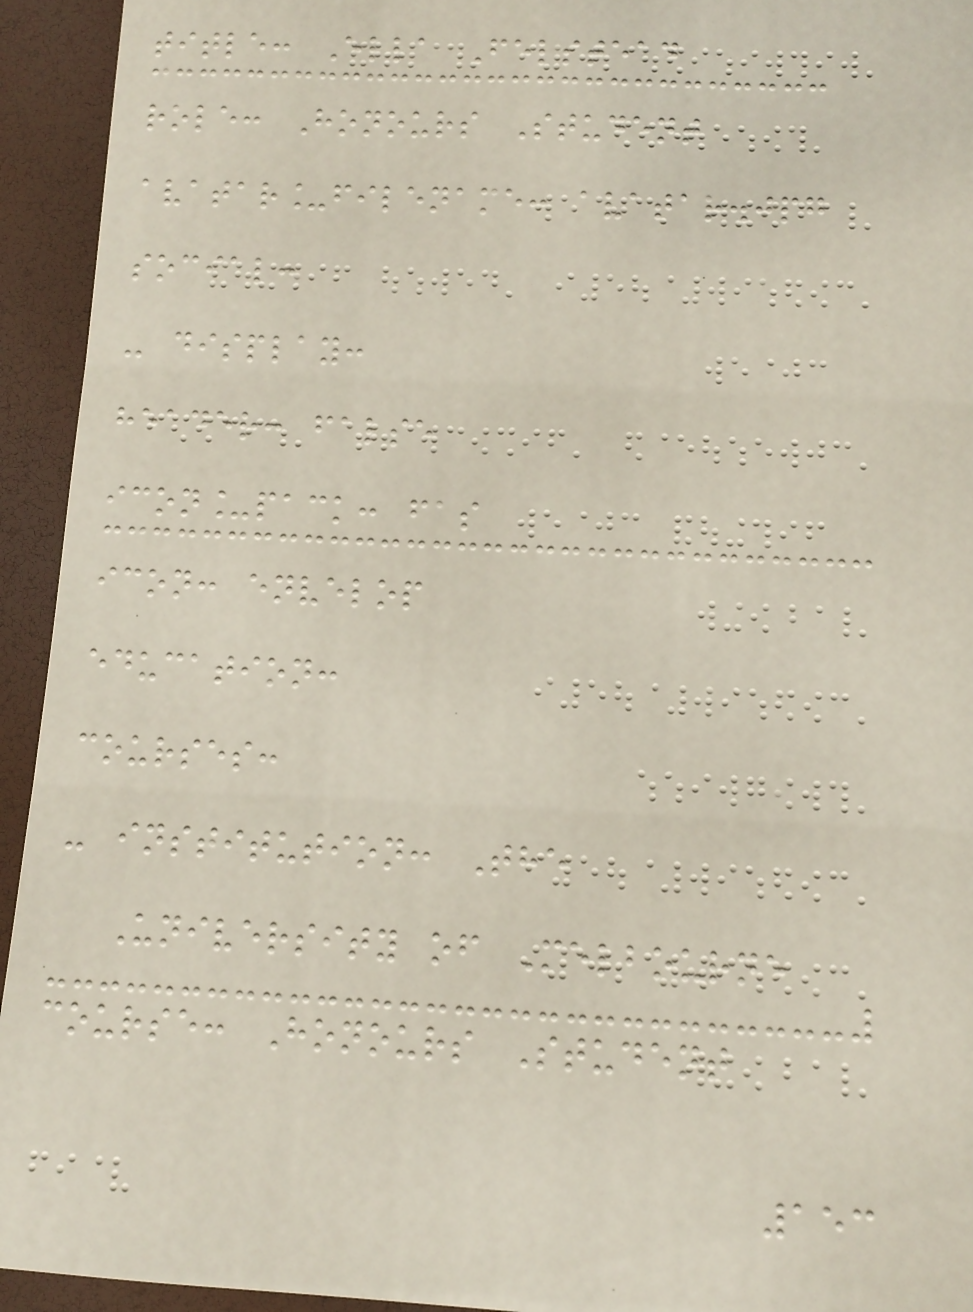title: Ella Felstead
role: Honours Student
avatar_filename: avatar.jpg
social:
- display:
header: false
icon_pack: fas
icon: envelop
education:
courses:
- institution: The
University of Melbourne
course: Honours Student
153
